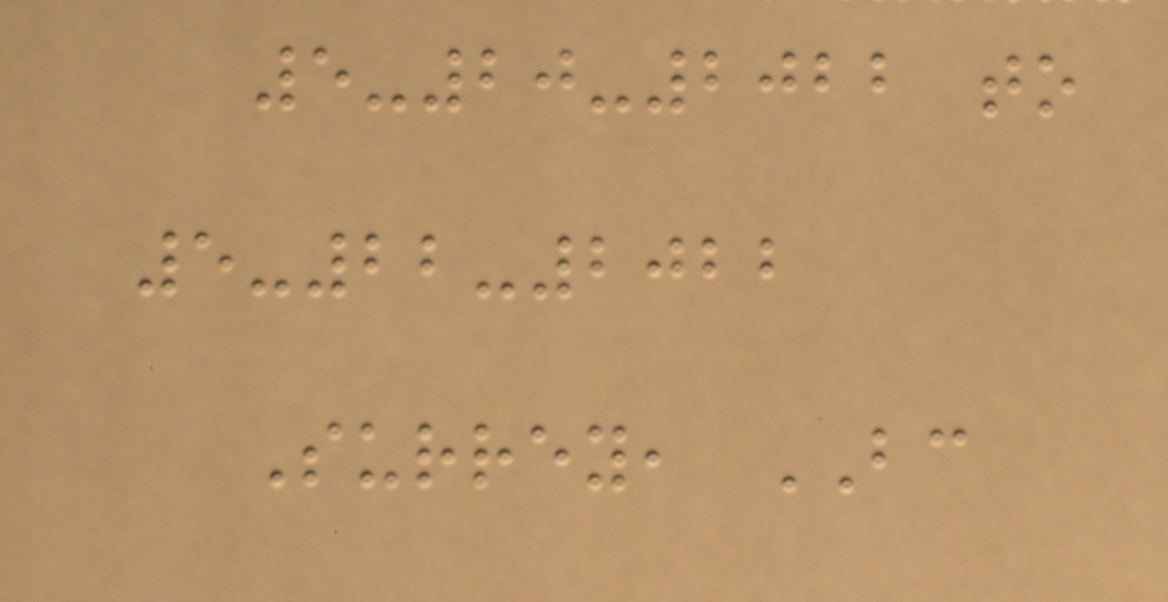5-20-2022 to
5-22-2022
Surrey, BC
